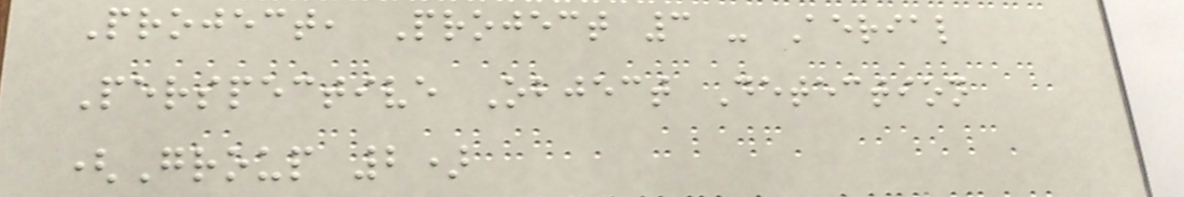Project, Project 3 - Aerial
Perspective Object Detection
(Group 2)
